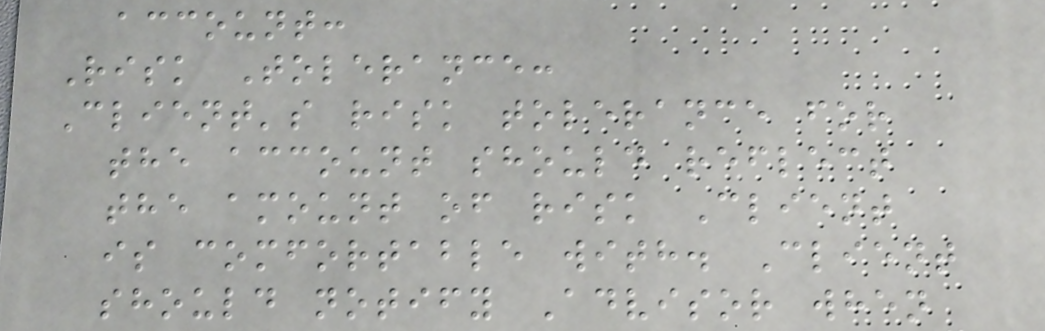account:
Risk Tolerance:
Client's risk tolerance for
the account should reflect
the amount of risk Client
is comfortable with. Client
should notify Advisor when
